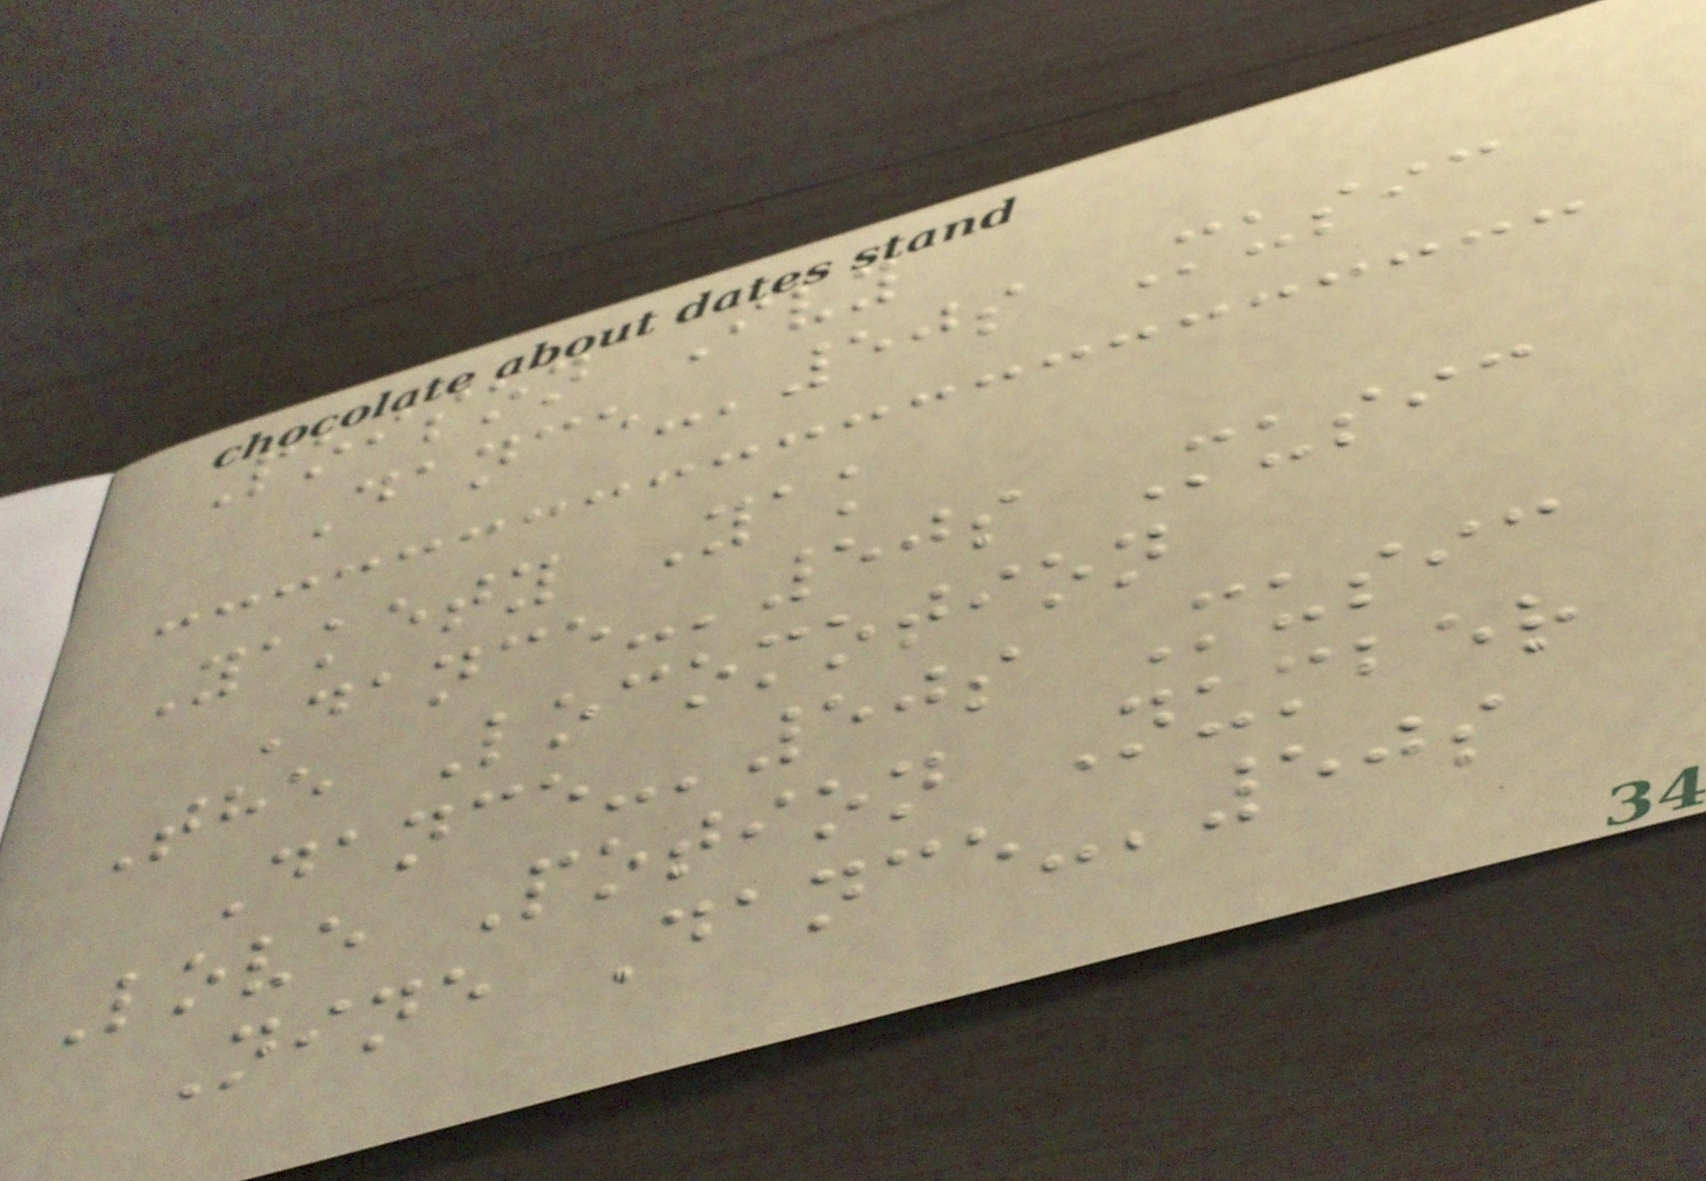Poison Ivy
Dance-'50s Music
Yakety Yak
Dance-'50s Music
The Locomotion
Dance-'50s Music
Love Potion Number
Nine Dance-'50s
